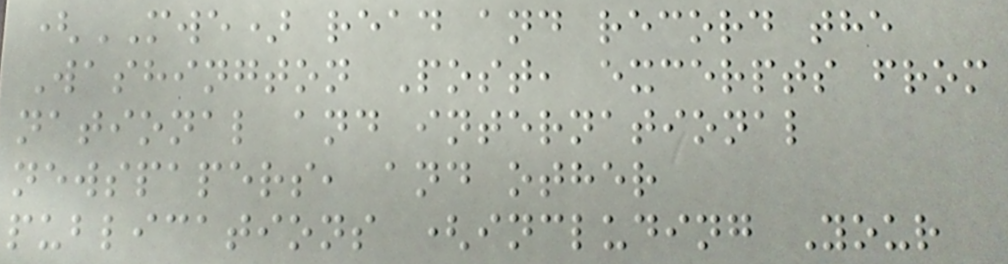(MWE) read and record the
Washington Post, excerpts from
national and international
newspapers, and other
publications (including Your
